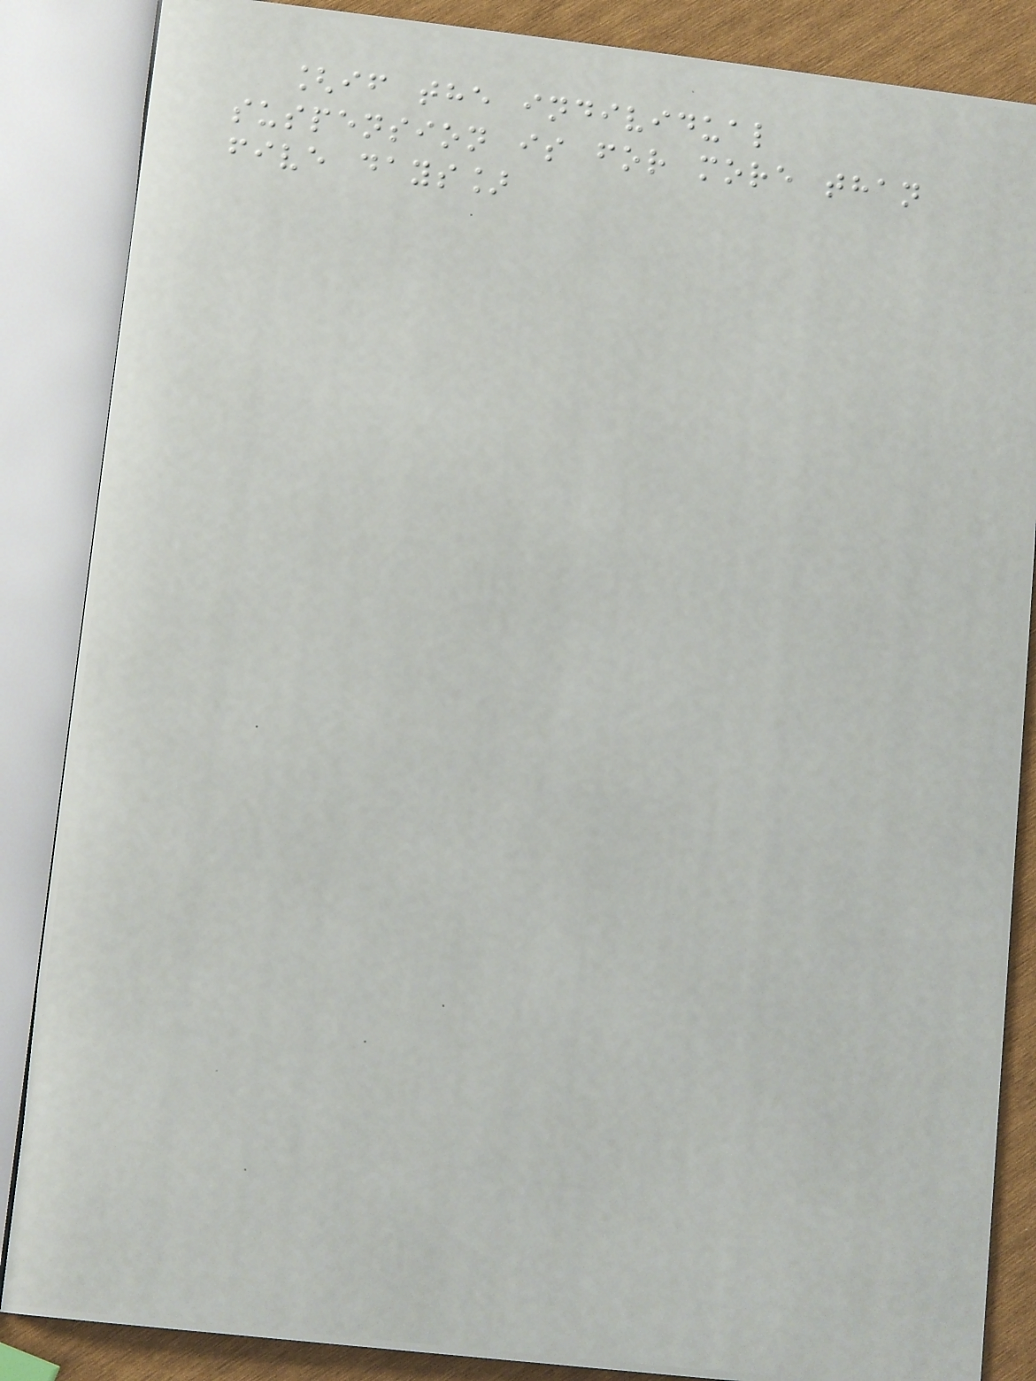[if the individual
suspension is for more than
five days]
